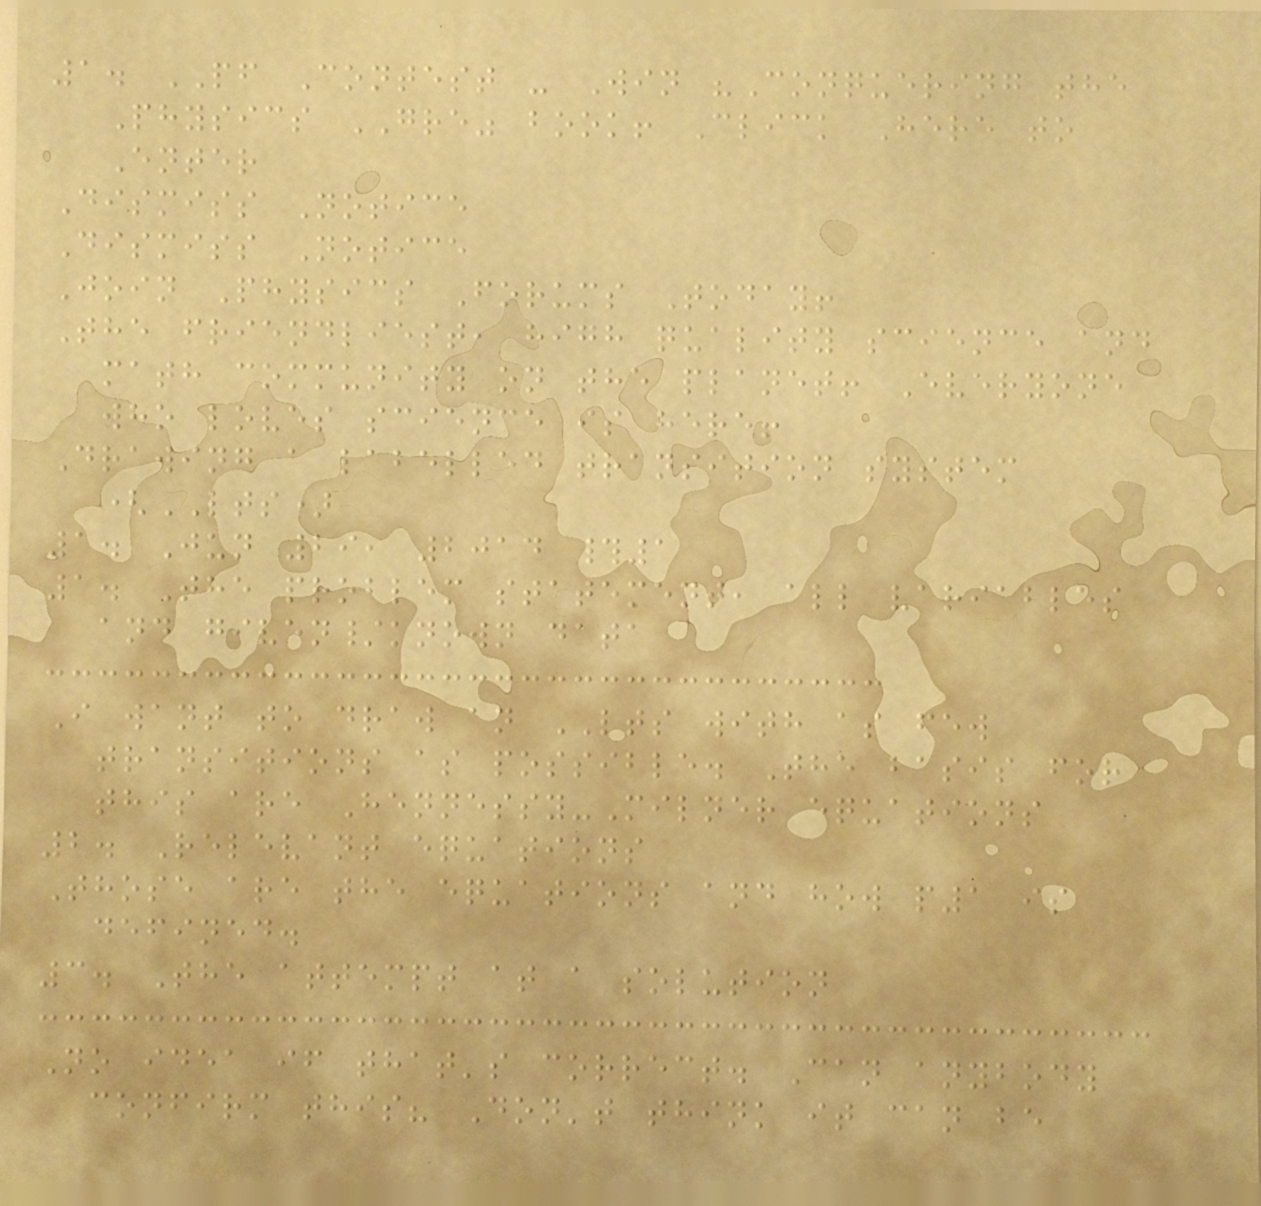1. PF Contest - Win "Conquering the
Physics GRE" book! Click Here to
Enter
Dismiss Notice
Dismiss Notice
Join Physics Forums Today!
The friendliest, high quality science and
math community on the planet! Everyone
who loves science is here!
Drawing a labelled transition system
(LTS)
1. Jun 29, 2014 #1
1. The problem statement, all variables
and given/known data
I want to draw an LTS with as few
transitions as possible. The basis for
this are Hennessy-Milner equations
2. Relevant equations
Those are the equations and how p1 is
defined.
3. The attempt at a solution
No idea if that's correct. Can anybody
confirm this? Don't think it can be
